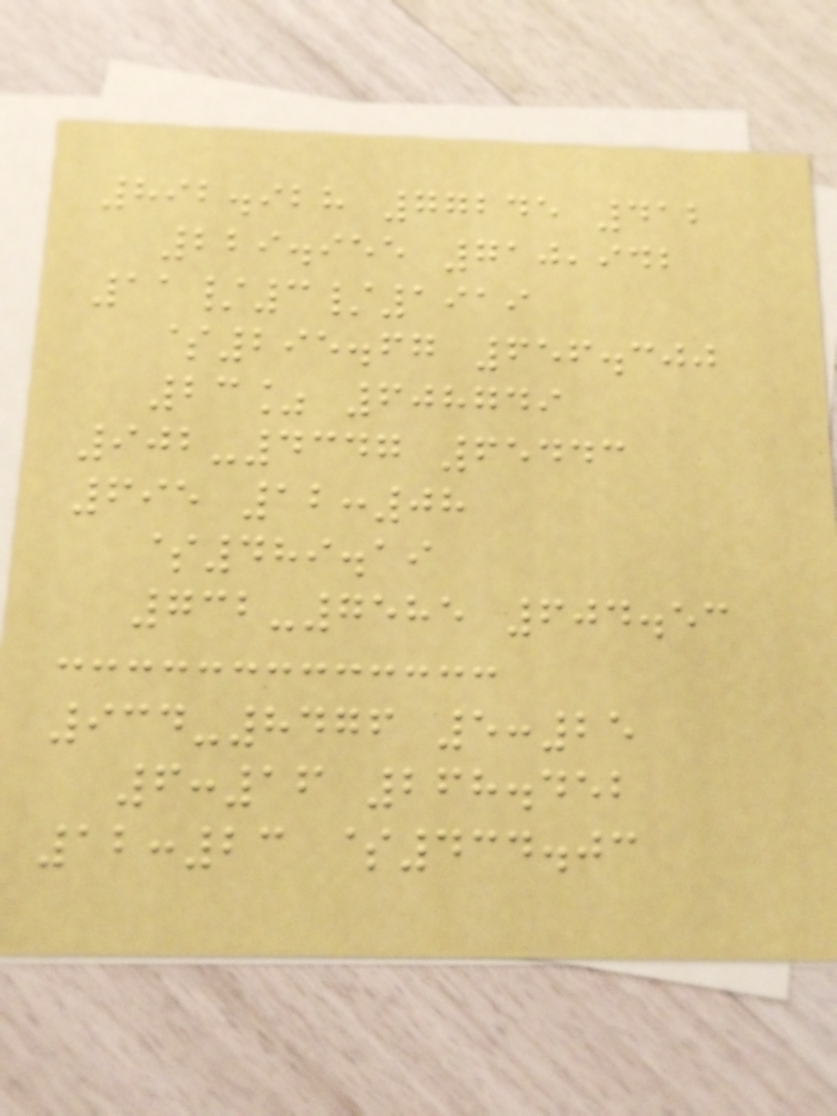892.928 77245 412
229.955 710,942
11/3/1919
$295.67 656.300
23% 608749
902-4347 65443
695 12:08
$489.19
732-7585 604.53
934-8476 5:25
6:16 268.452
12:23 $434.03
